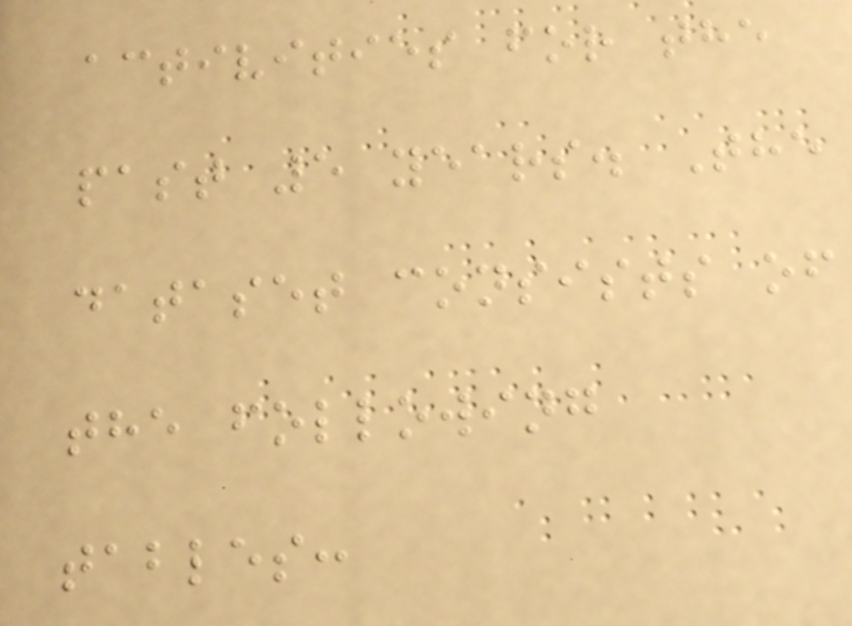activities for the
past 5 years. The
dataset consists of
the following
tables:
